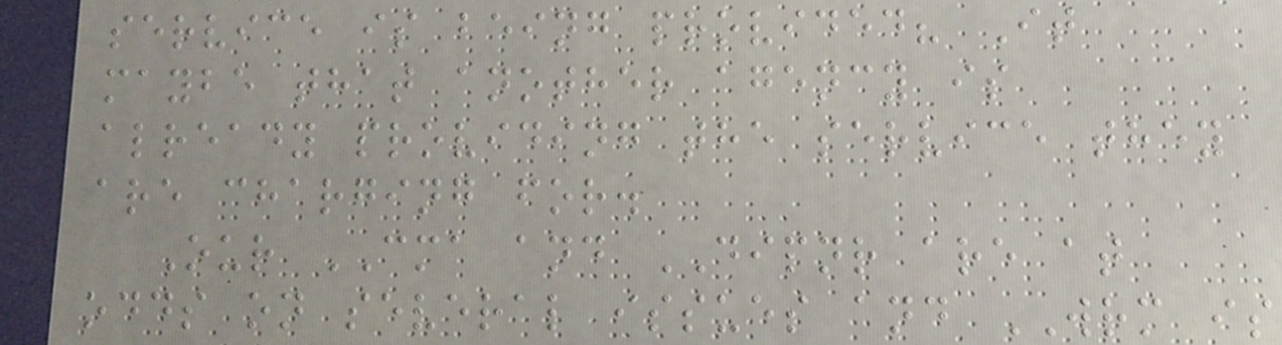service is being provided? It
maybe that another agency is
already providing the service they
are charging for.
Our CMA and DIPNR are at
odds on several issues and WRM is
